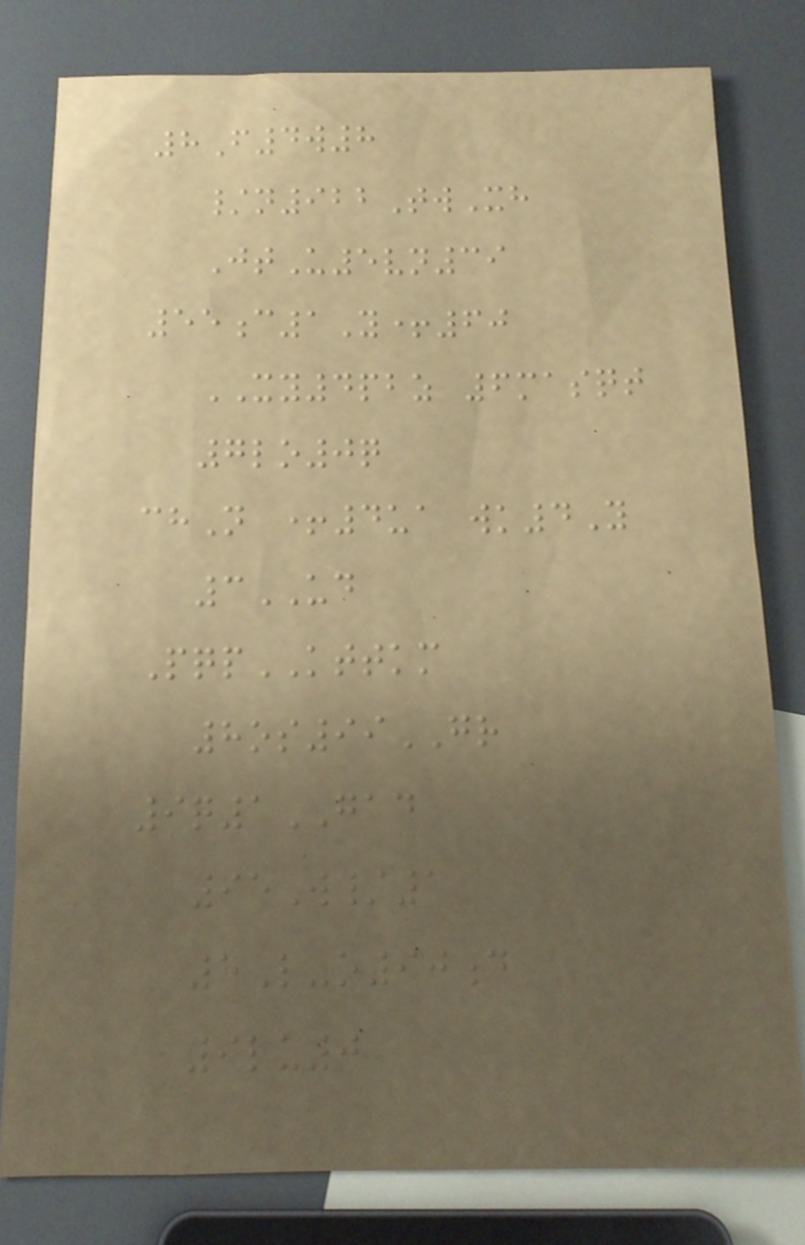8F4w8
/n922TwXh
JtU5vn39
55c1Y+60
XY4pbz 6masqt
7lo0q
chN +4ua wk4Y
3UD
PqpKTTKM
8os99GR
9q1GAD
95W/1
5L-o90d
9lu0
